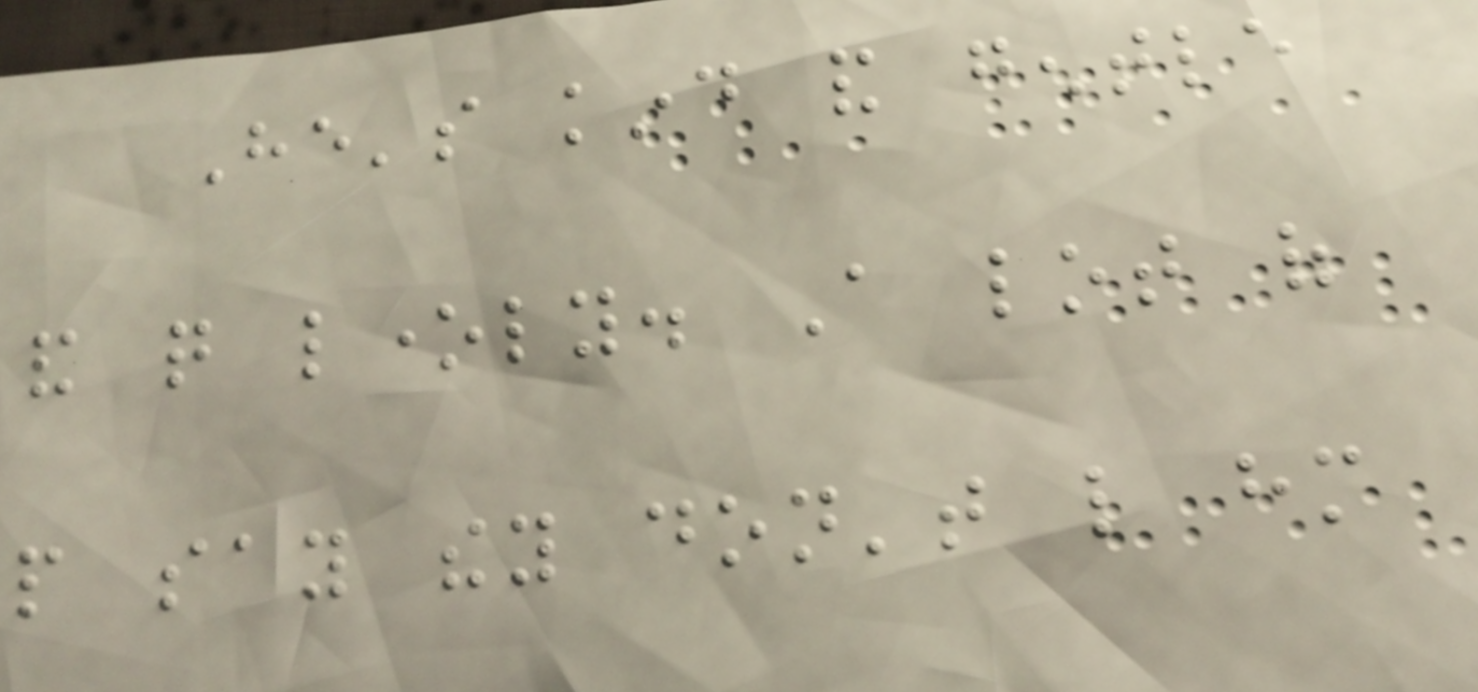He's kind and gentle
and quite lonely. A lot of
people say they don't like him
